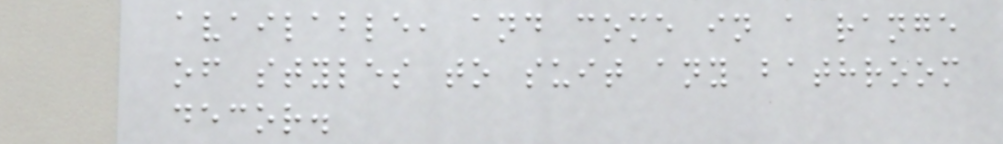available, and come in a range
of styles to suit any bathroom
decor.
